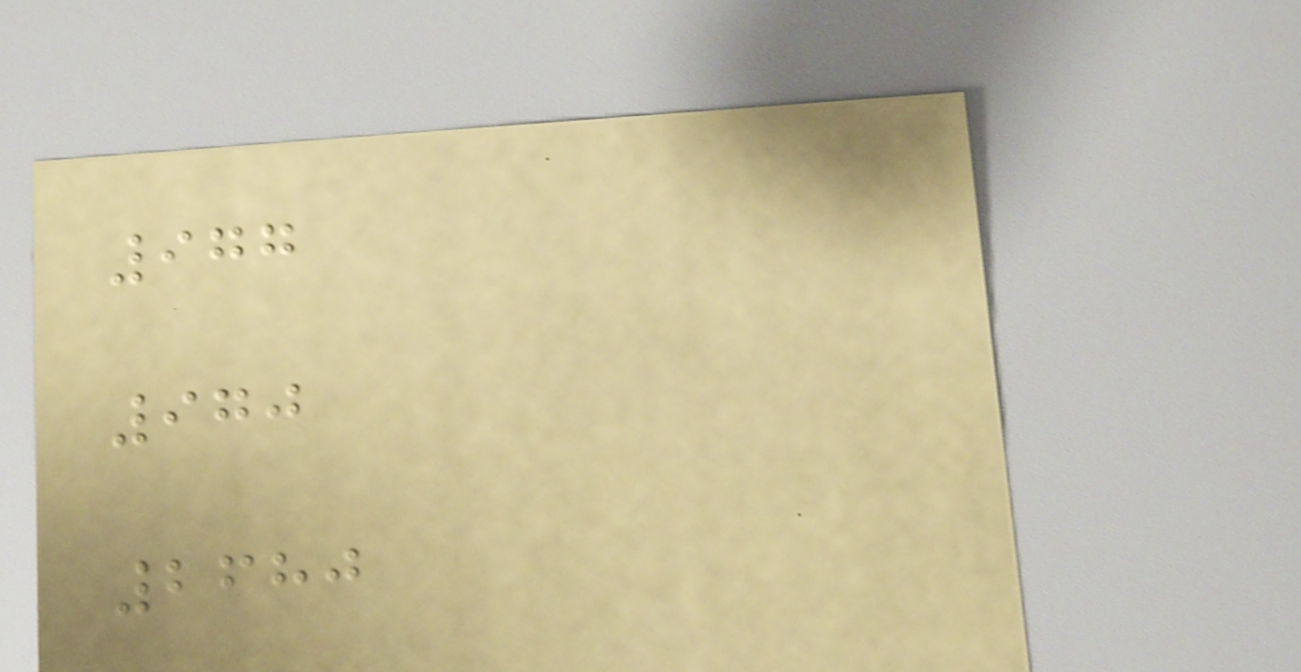977
970
2680
